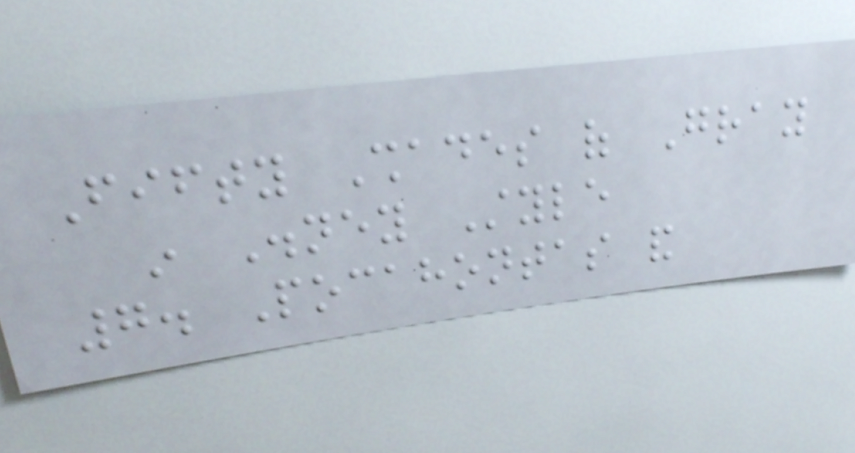Fifty Shades of Gray
in Disney Style
7. Pocahontas and
